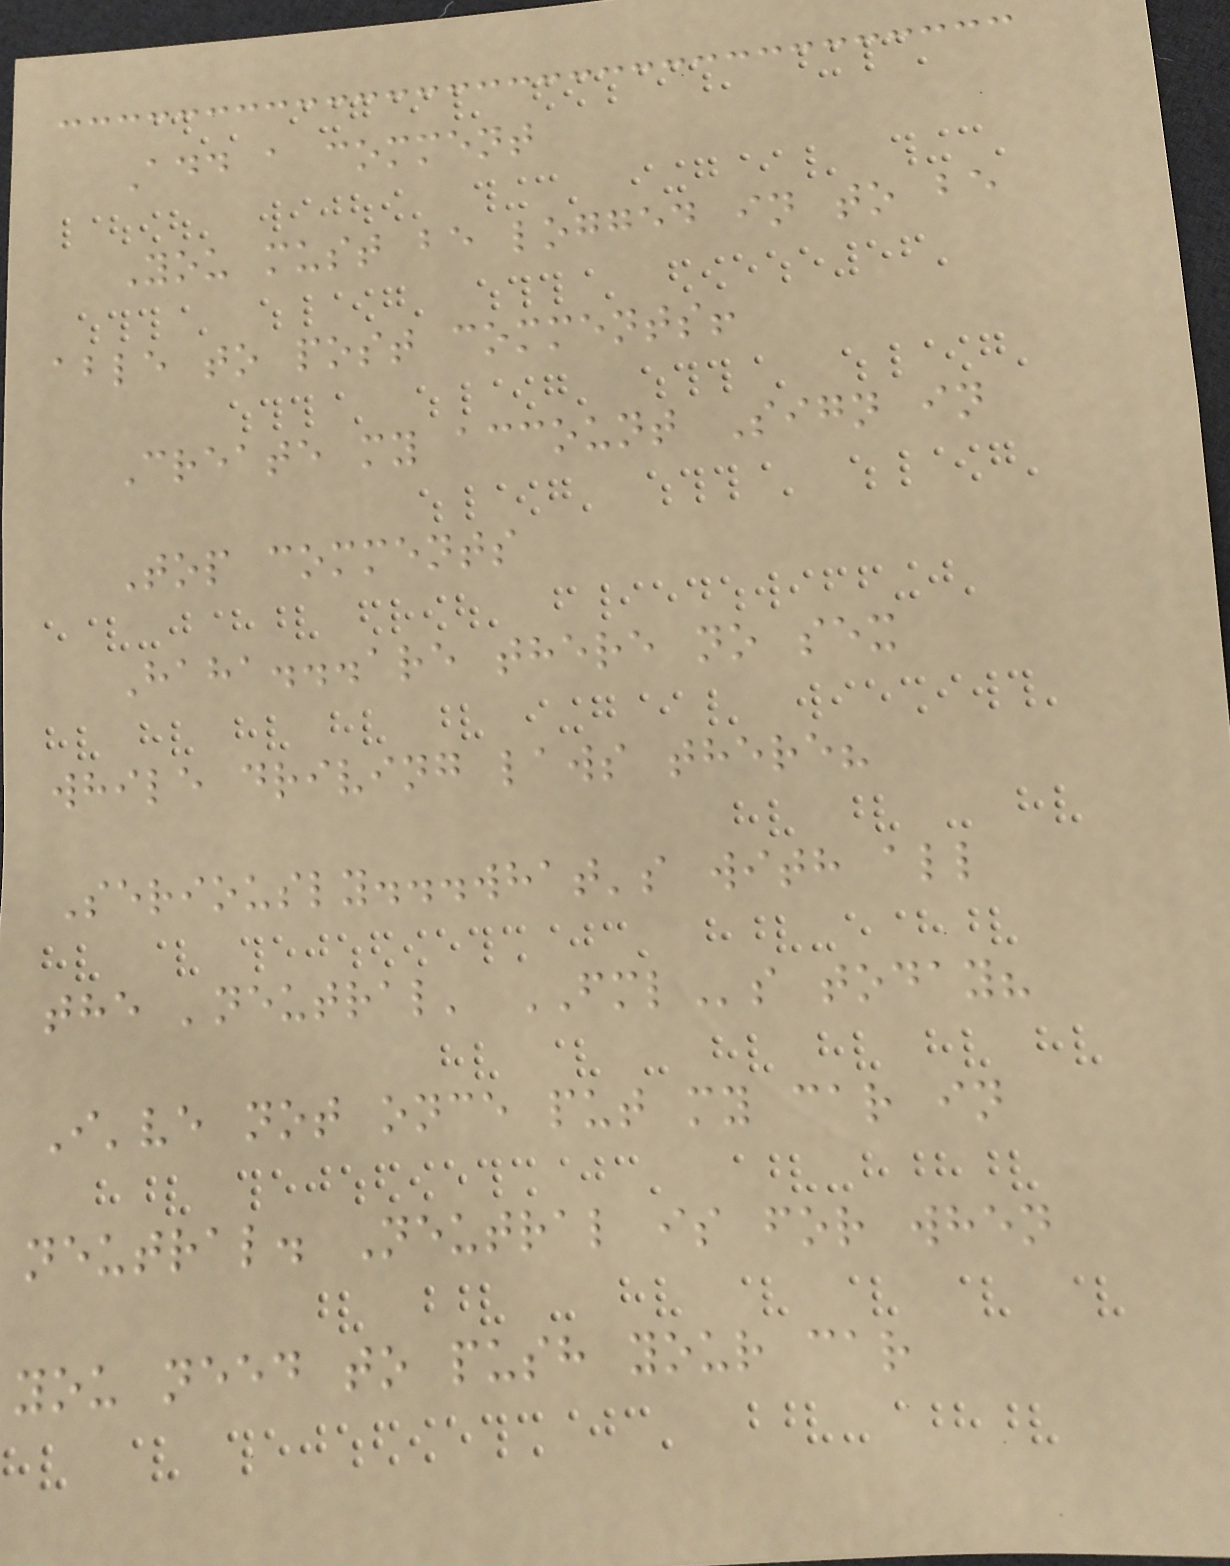Add a comment
You must be logged in to be
able to post comments!
Create my account Sign in
Top comments
Haha...are there no sex
while driving laws there?
Seriously...what's with all
the 'neutral' FMLs today?
I've not once put my car in
neutral. Neutral is for when
you need to push your car
